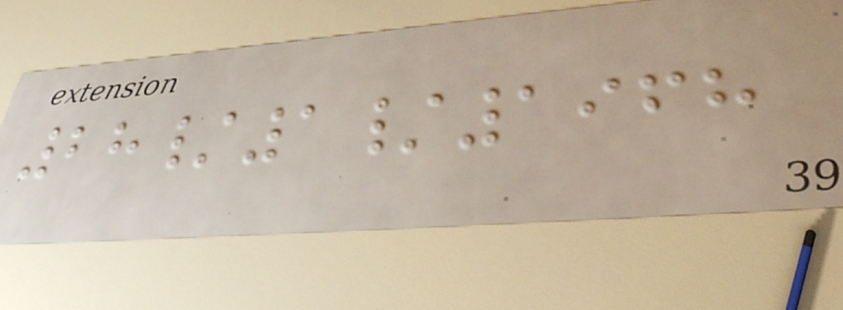28/1/1968
